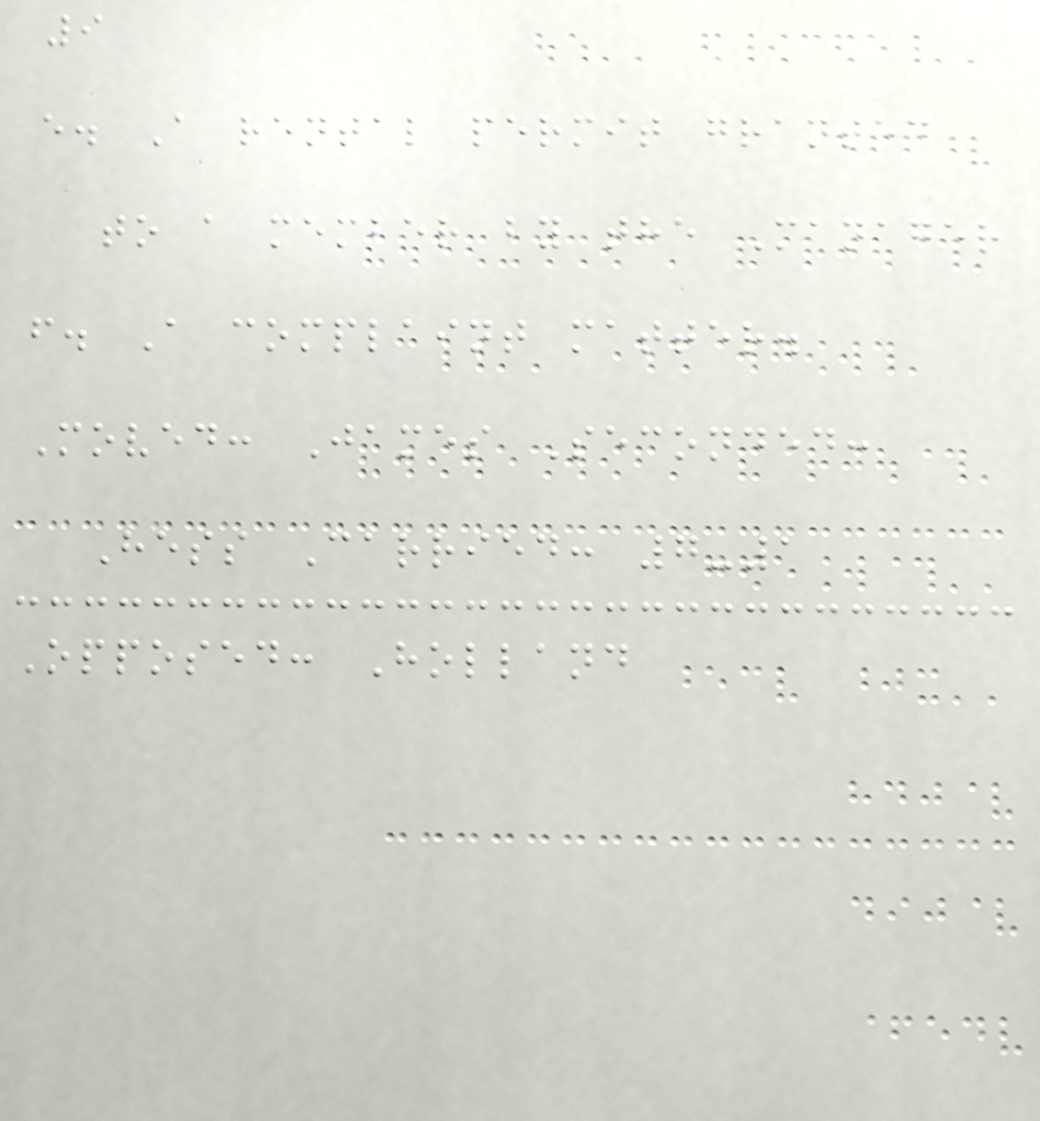9
e. A rental permit granted
to a member by the Manager
f. A complaint matter.
Moved: James Seconded:
Hess Carried: 7-1
Opposed: Holland
